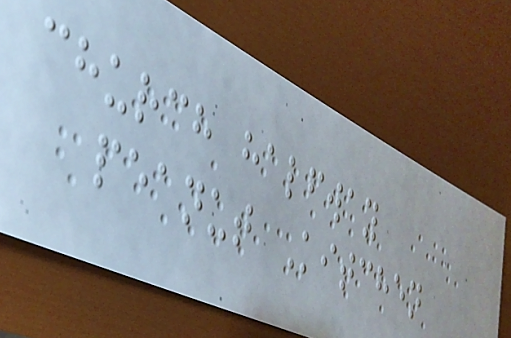church halfway
peanut Kitchen
